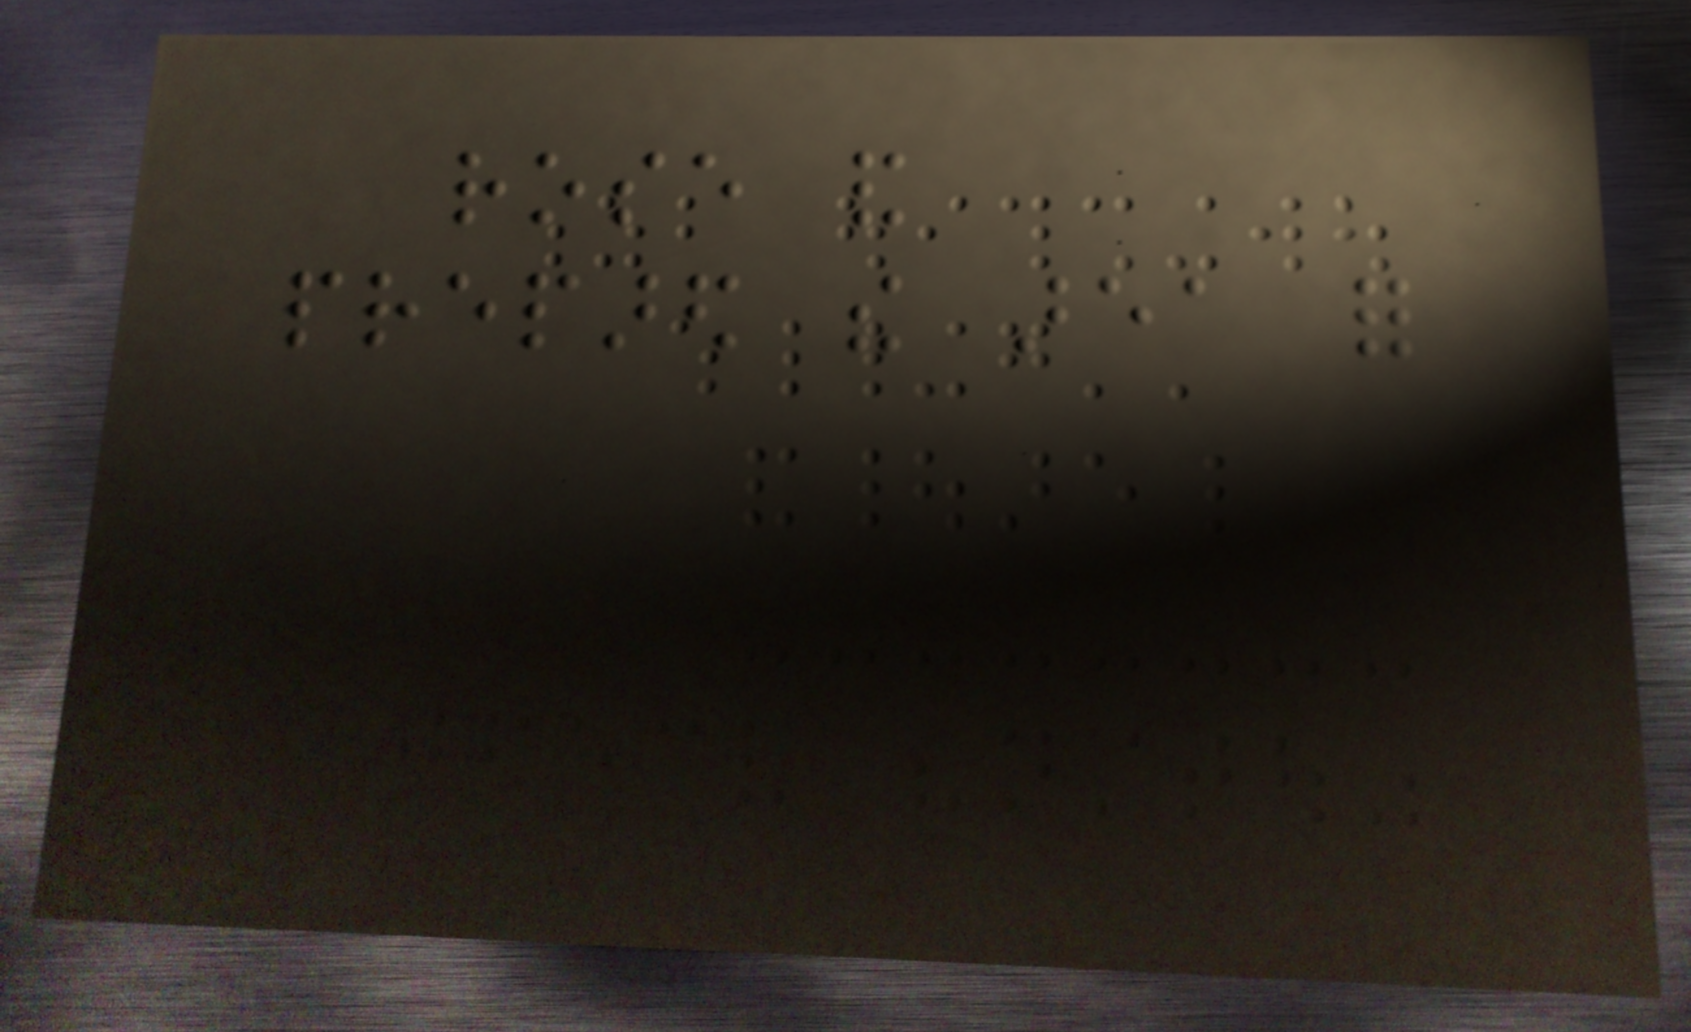rose and
prepared the area for
